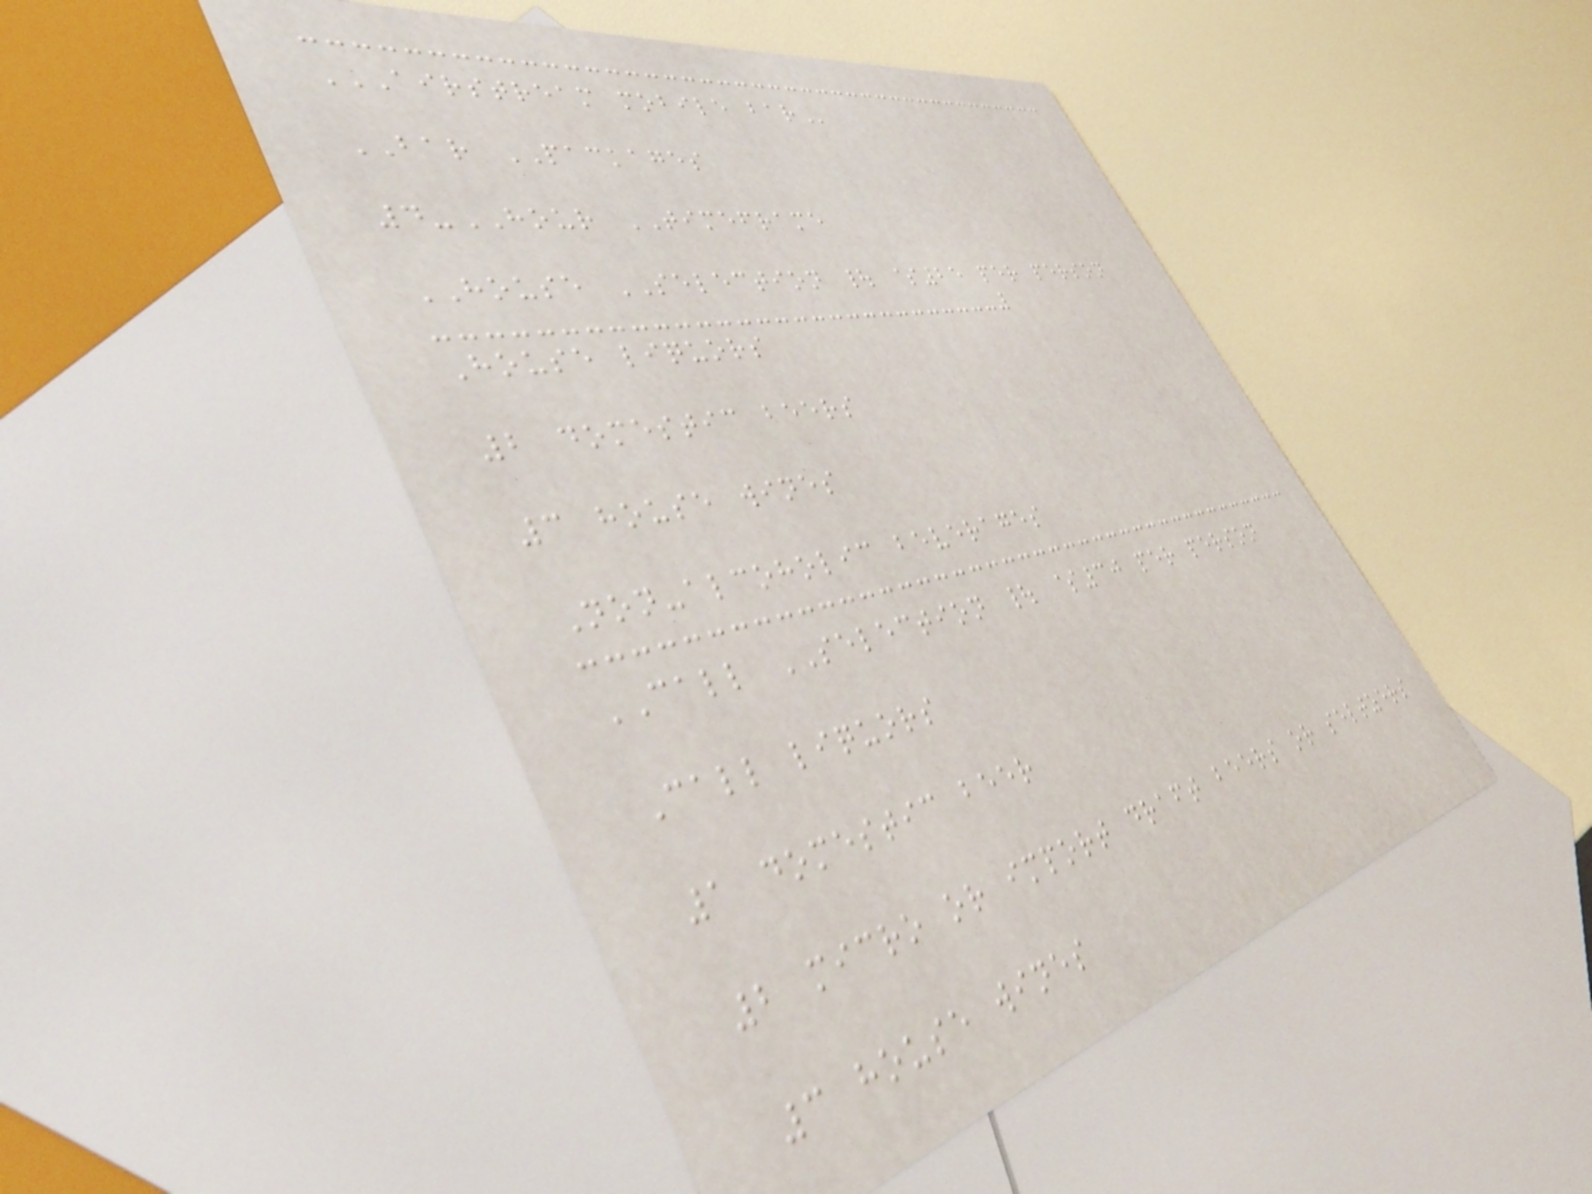AIRSTREAM MOBILE BAR
BAR PACKAGES
4-HOUR TIMEFRAME
HOUSE SELECTION | $25 per person
House liquors
2 domestic beers
3 house wines
Non-alcoholic beverages
CALL SELECTION | $30 per person
Call liquors
1 domestic beer
2 micro or import draft beers or seltzers
3 house wines
